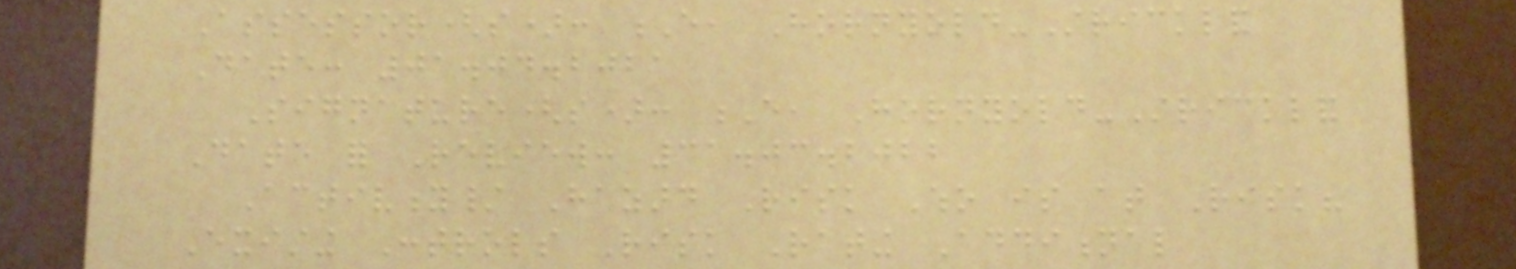Assessor(s): E, Hornyold-Strickland
Date: 01.04.2021
Signature(s): E, Hornyold-Strickland
Date for Review: 31.03.2022
Activity/ Hazard Risk Who is at Risk?
Existing Controls Risk Rating Additional
